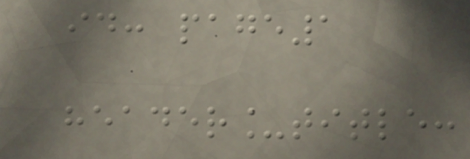id: page1
header_title:
